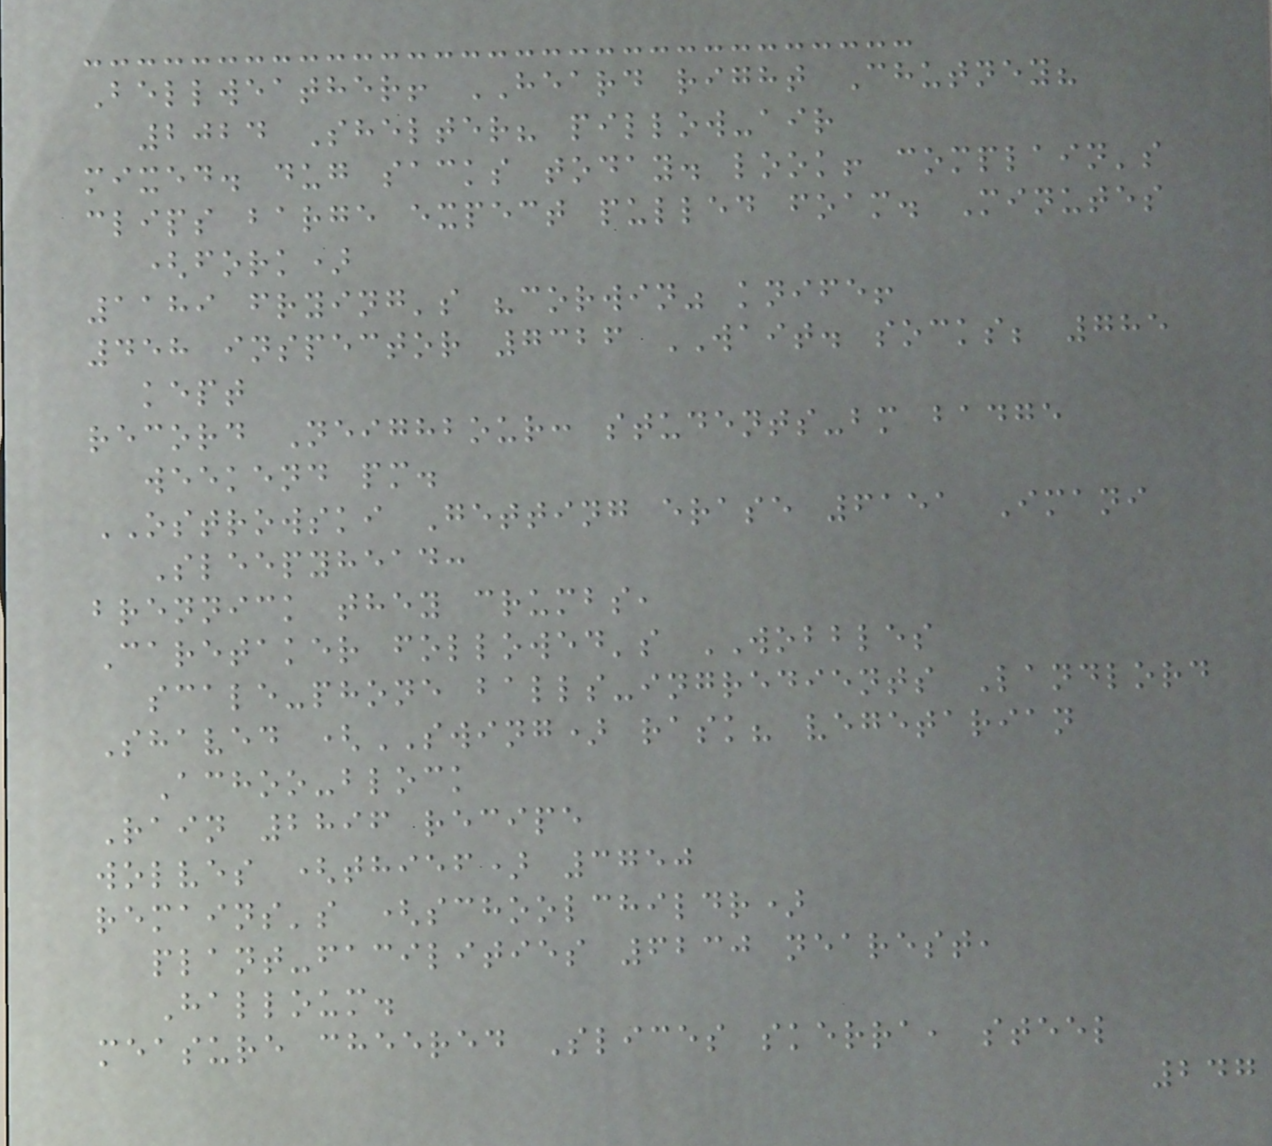Bellweather! HEARD right Chutney?
2024 Shelter? pillow-air
mixed. dug sacks today. look! complain's
clips barge expect pulled foam. Minutes
(fork)
1189 frying's "corwin" knife!
458 inspector 7326 WAIT. socks; 785
kept
record Neighbour: students-bm badge
weekend pm.
OSTROWSKI Getting erase 6151 Imani
Sleepyhead:
brennick they crumbs,
Caretaker followed's WOBBLES
scale-phone balls-ingredients Landlord
Shaved (SWING) rask? vegetarian
Achoo-block
Rain 2896 recipe
wolves (thief) 3750
remains's (schoolchildr)
plant-facilities 6230 nearest,
Halloum.
measure cheered Slices skerra, steel
247
